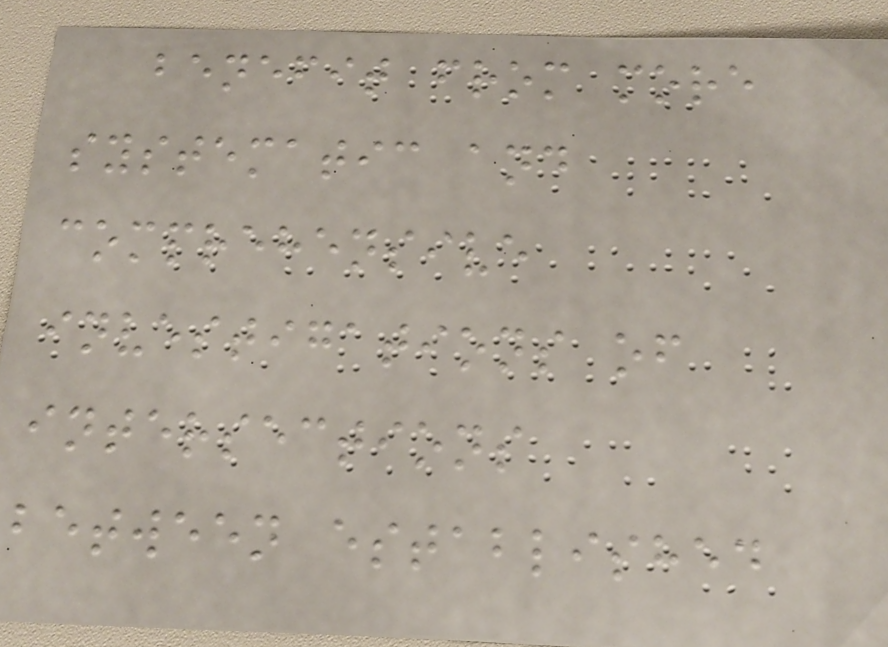benefit from more
systematic and
comprehensive
investigations of
intersections
between established
